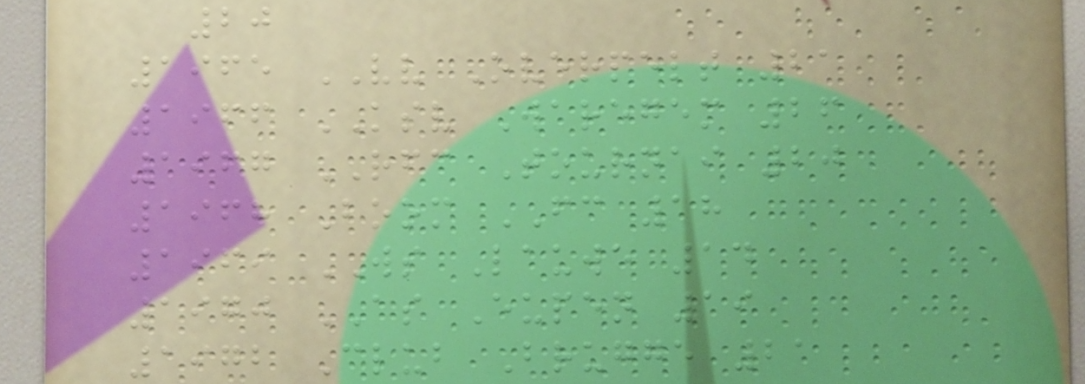20
1965 VV Overpelt 21
1966 KSV Waregem 26
1967 RFC Tournai 20
1968 Boom FC 18
1969 WS Lauwe 14
1970 AS Eupen 19
1972 Club Brugge 21
